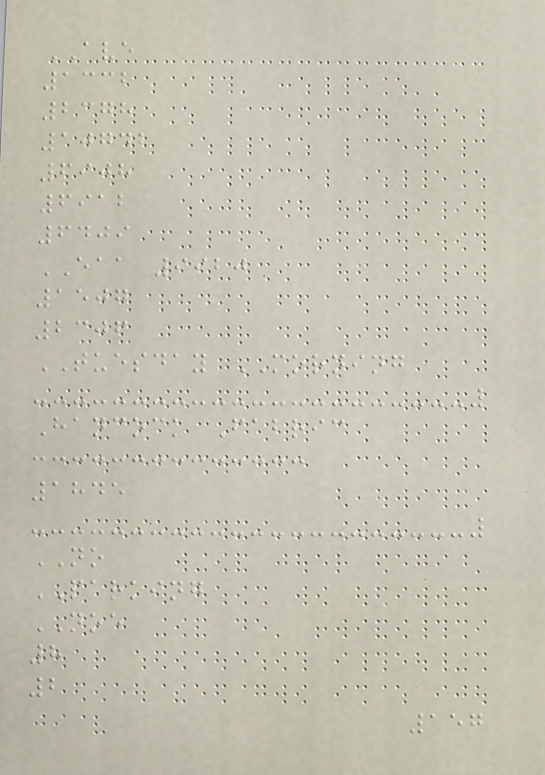AVE
1332
2378
10742
6908
6912
6409
EAA 9920
1507
2306
TUESDAY MORNING
Hancock Fabric
1845
NO
PARKING
NOE
8
2
157
